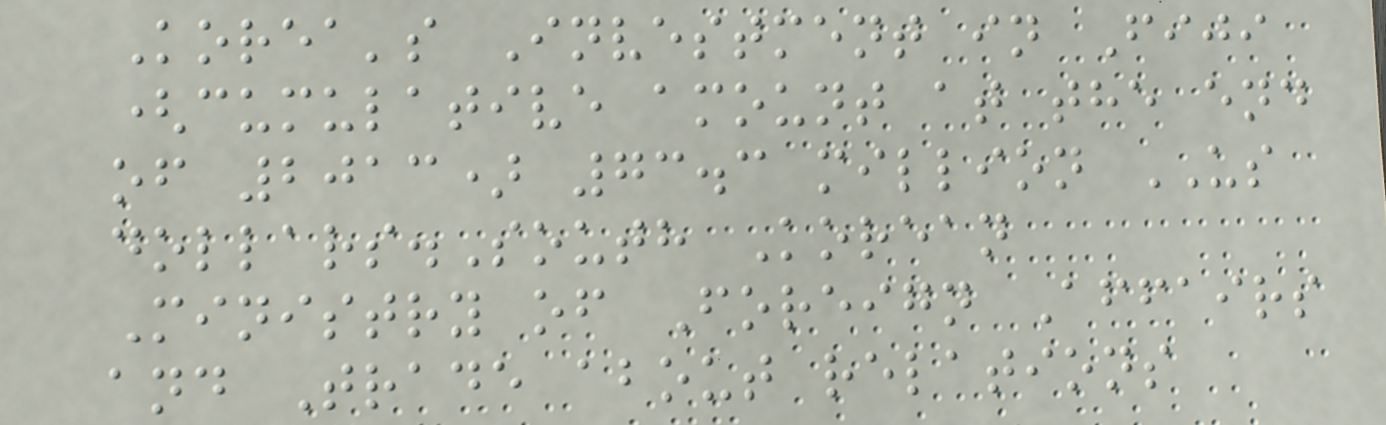Korea's Investment in Fiji
(cumulative amount at the end
of 2013) 73.3 million US
dollars.South Korean
Ministry of Foreign Affairs
and Trade about relations
